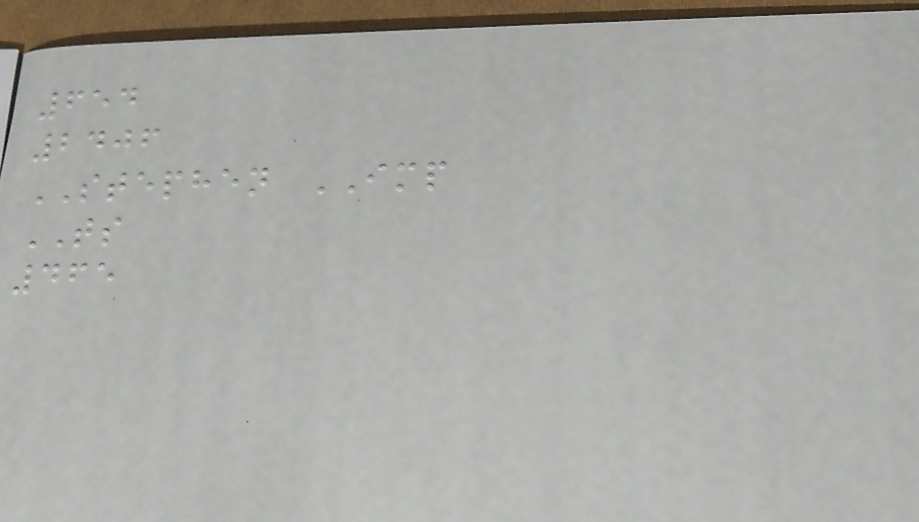654
2406
STEPHEN IMP
TS
465
